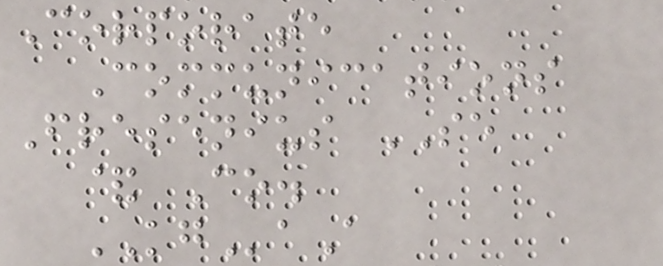Corporate
Communications
Fresenius SE
& Co.
KGaA
